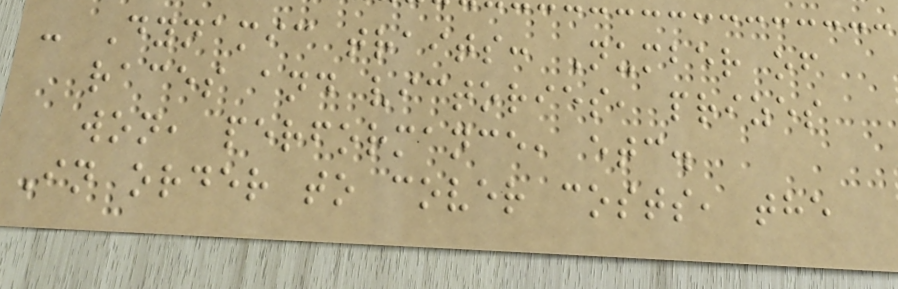- Dynamic traits: Number of
races and victories, prizes
won, performance, etc.
In order to cover costs, the
